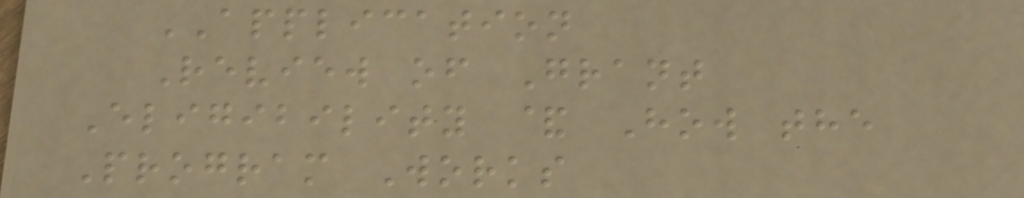APPLICATION
Review of Grant
Eligibility & How the
Program Works
